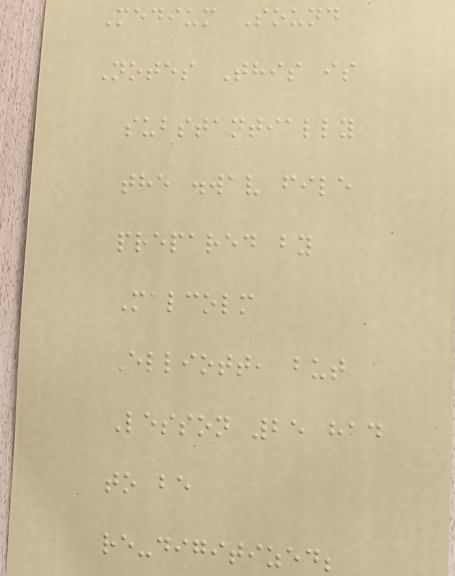Medium Sound
Notes This is
substantially
the .wav file
prepared by
Malcolm
Elliott, but
Lesson 25 had
to be
re-digitized;
